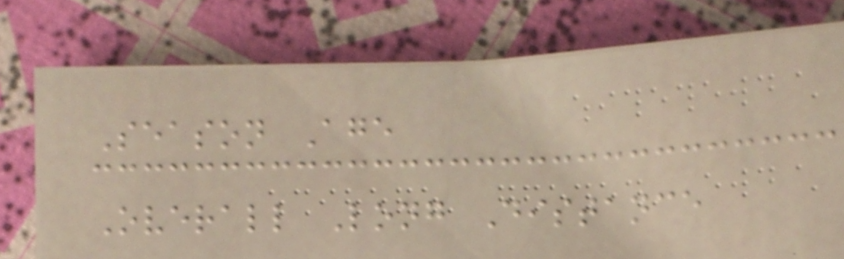Season Age
Overall Long Distance
